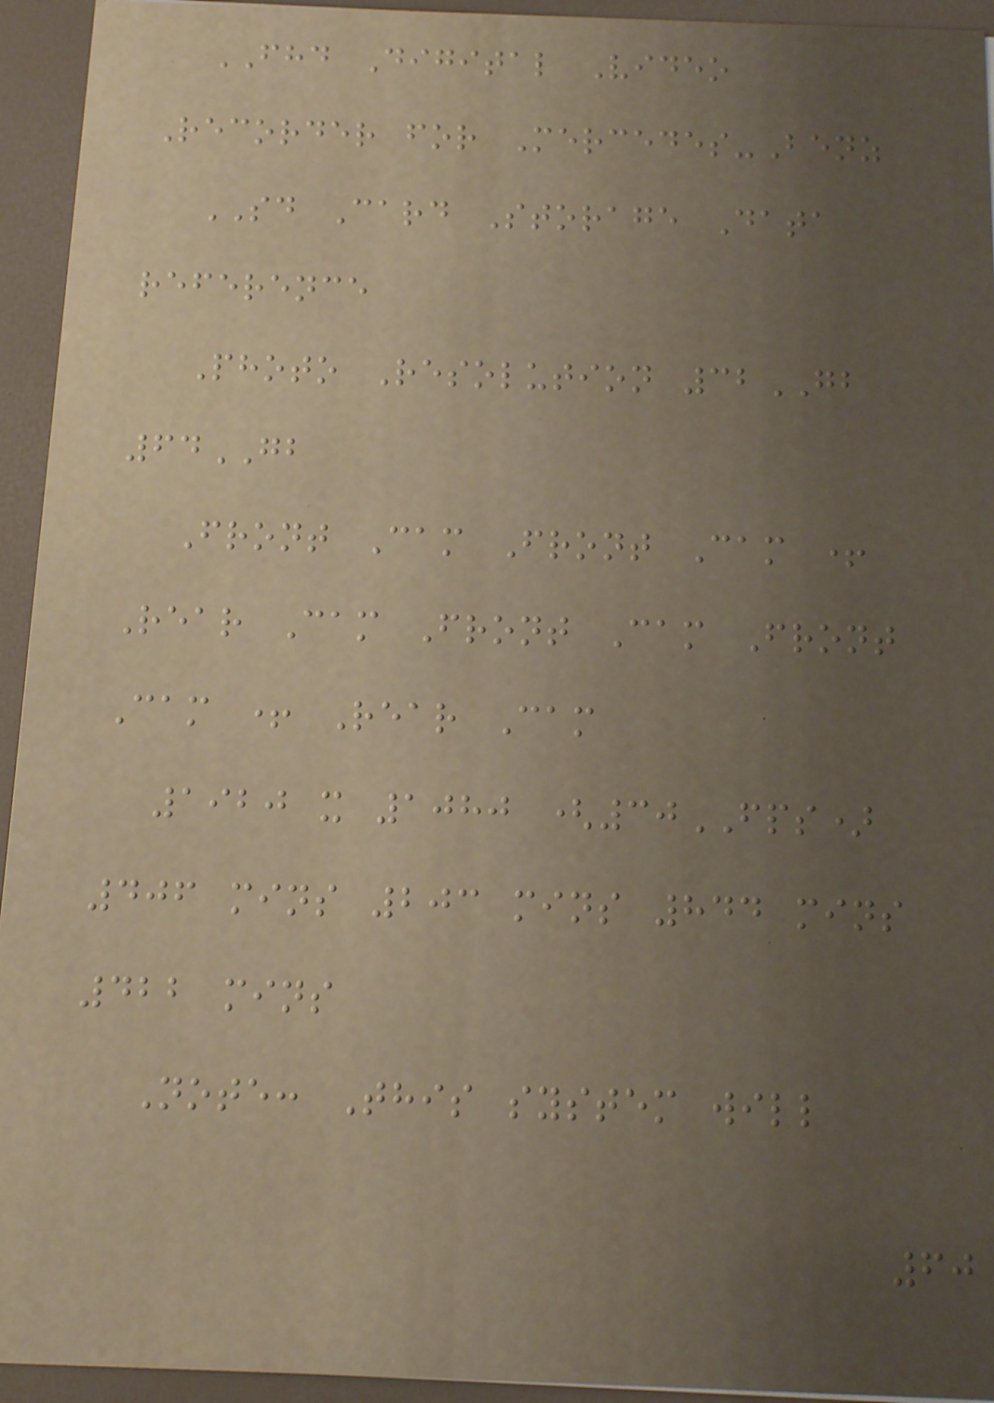FHD Digital Video
Recorder for Mercedes-Benz
SD Card Storage Data
reference
Photo Resolution 32GB
64GB
Front Cam Front Cam +
Rear Cam Front Cam Front
Cam + Rear Cam
1920 x 1080 (30FPS)
406 mins 203 mins 844 mins
422 mins
Note: This system will
60
